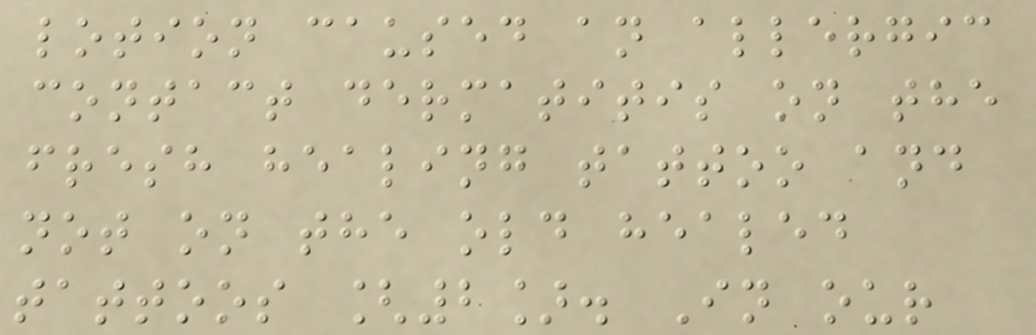lotion caused an allergic
contact dermatitis on the
fresh healing tattoo and
not on the old healed
tattoos [2]. In our
